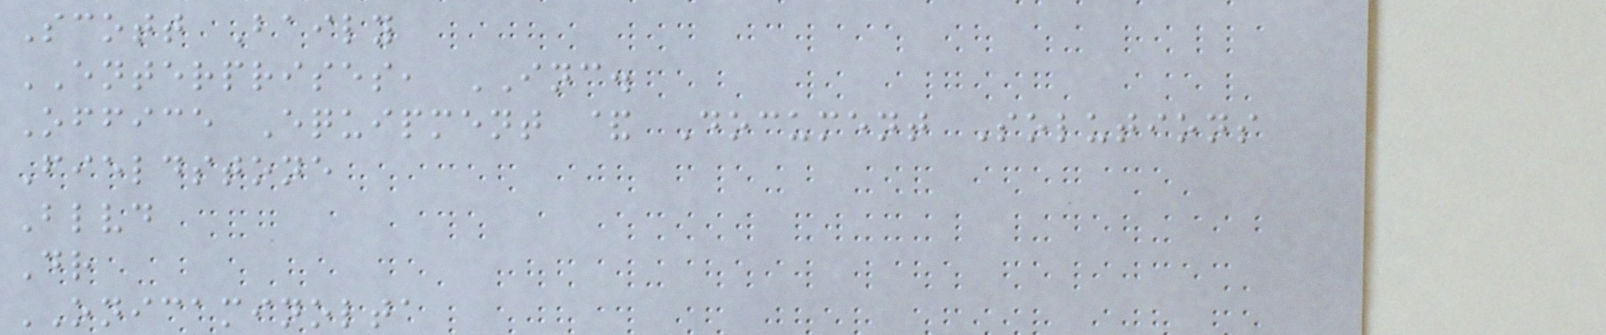Scott Baily
ENTERPRISES, INC.
Office Equipment & Document Solutions
Fieldstone
Blvd
Dr
ONICAMINOLTA
